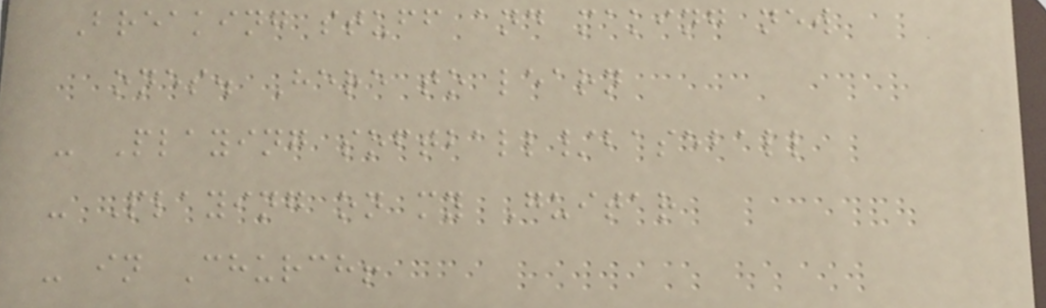Breaking stuff and making new
ones. Here to learn
- Playing softball/baseball
- Playing on my Guitar
- in Church!
